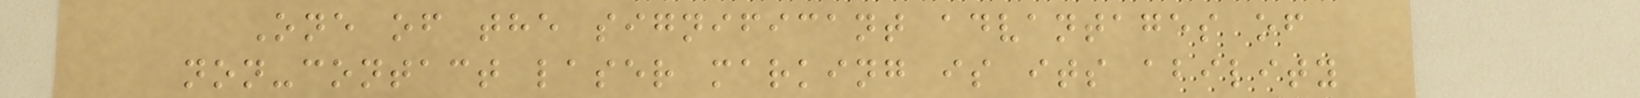One of the significant advantages of
non-contact laser marking is its ability
